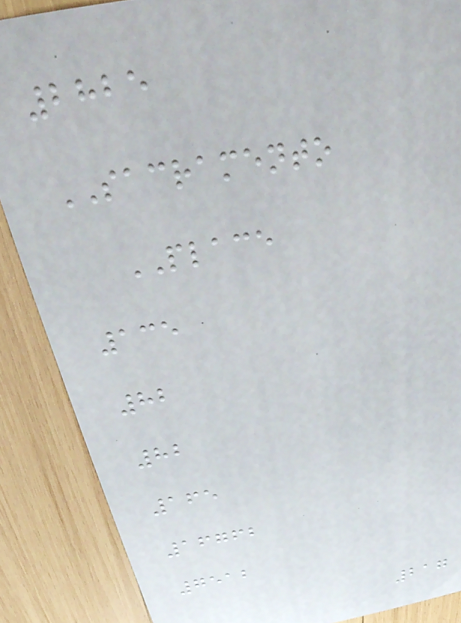2825
SACRAMENTO
PLACE
135
82
82
165
16762
7512
217
